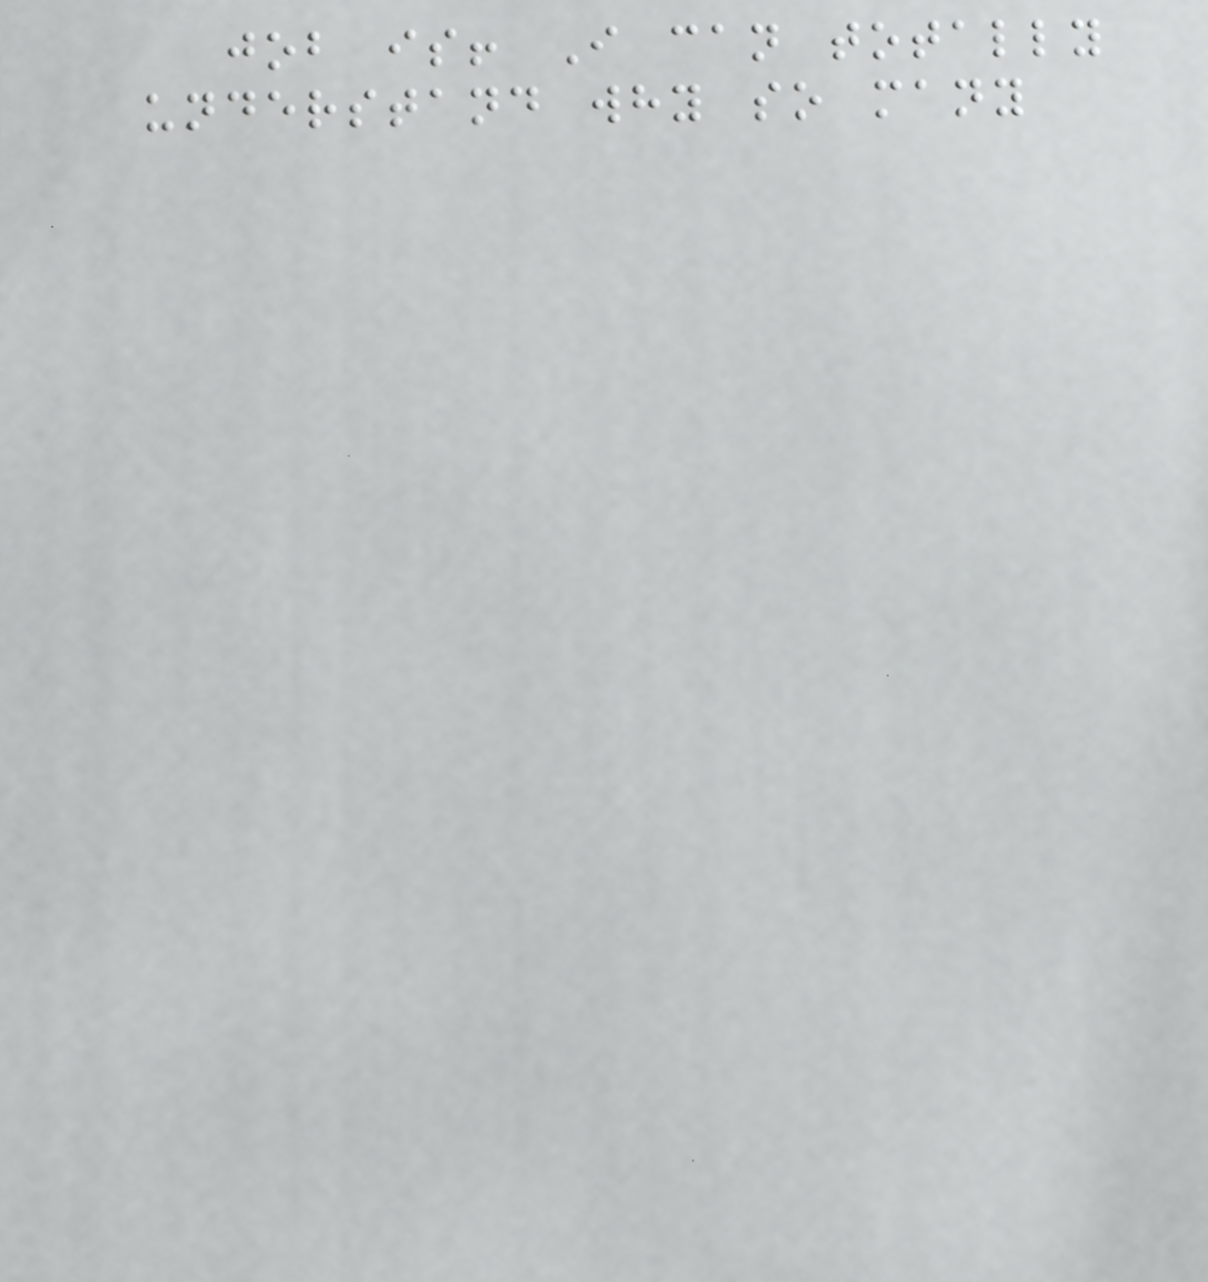job is! I can totally
understand why so many
